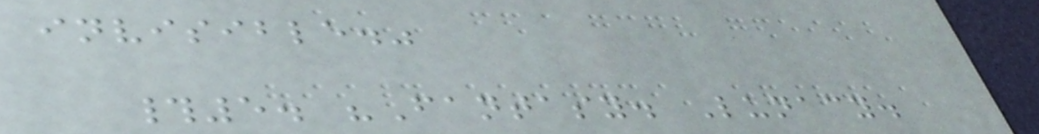invisible."
#5. "Fantasy. Lunacy.
